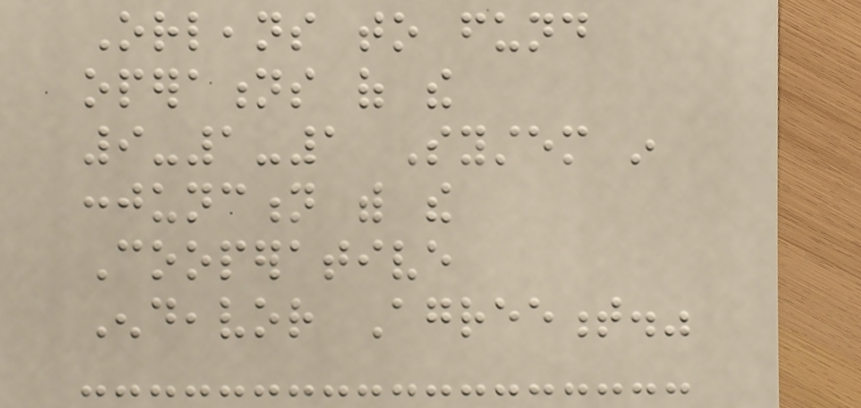Orleans to fund
operations of the
9-1-1 System in
conjunction with the
Cooperative
Endeavor Agreement."
